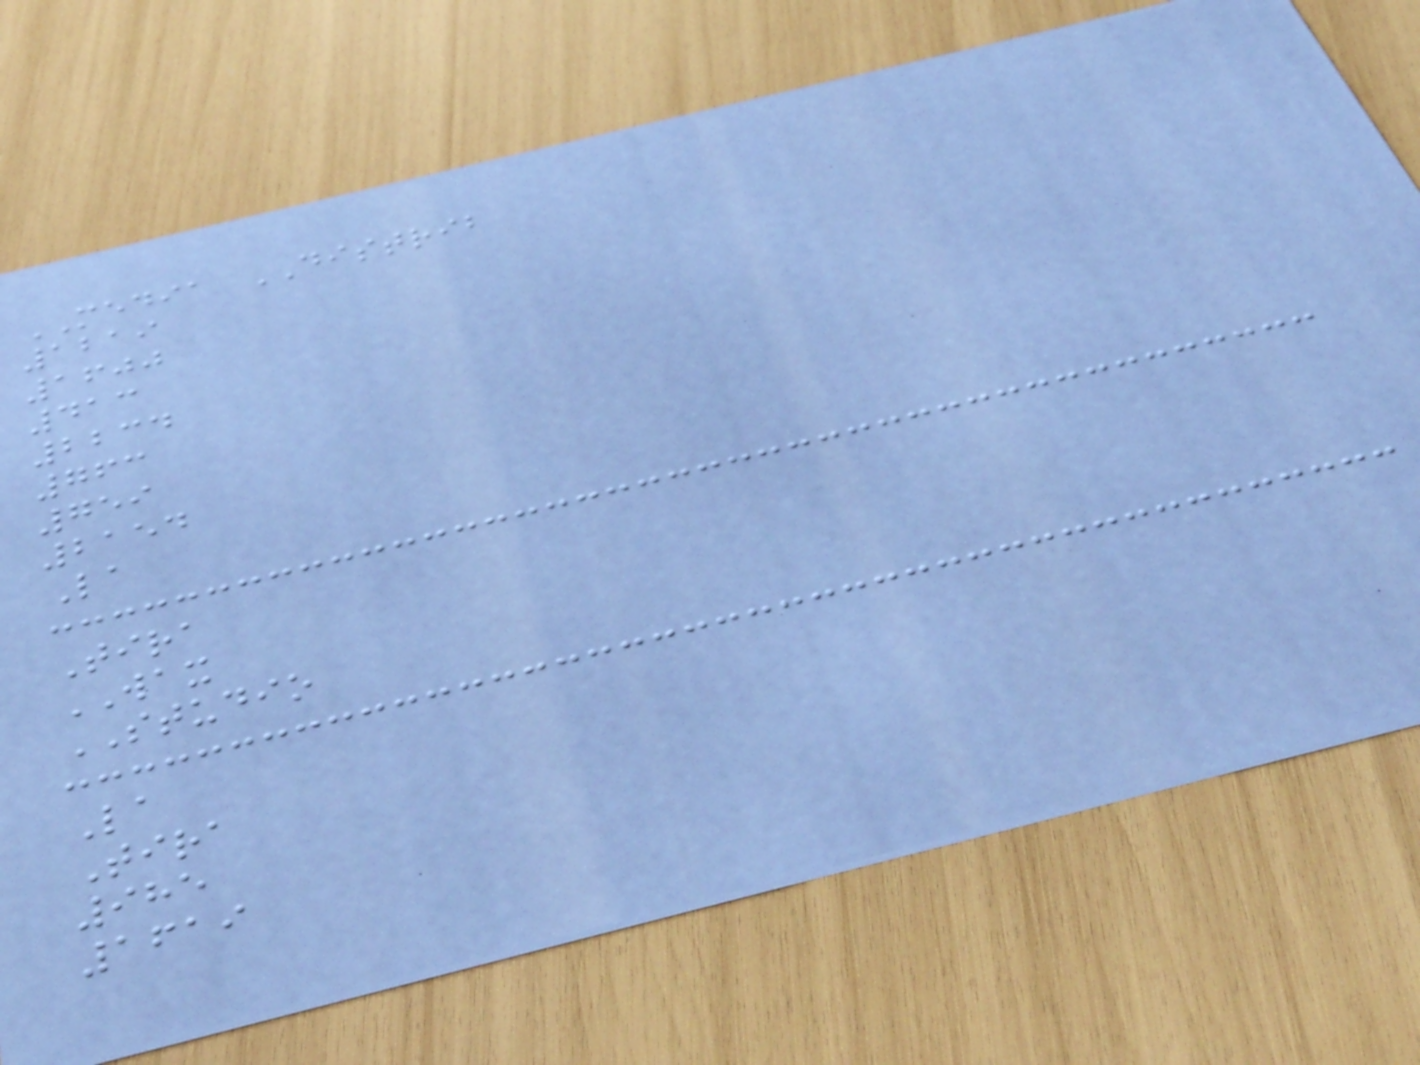MEDIA DISTRIB
1219
1600
413
2234
763
759
2154
La
Tira
WAX
STUDIO
La
Tira
985
1619
